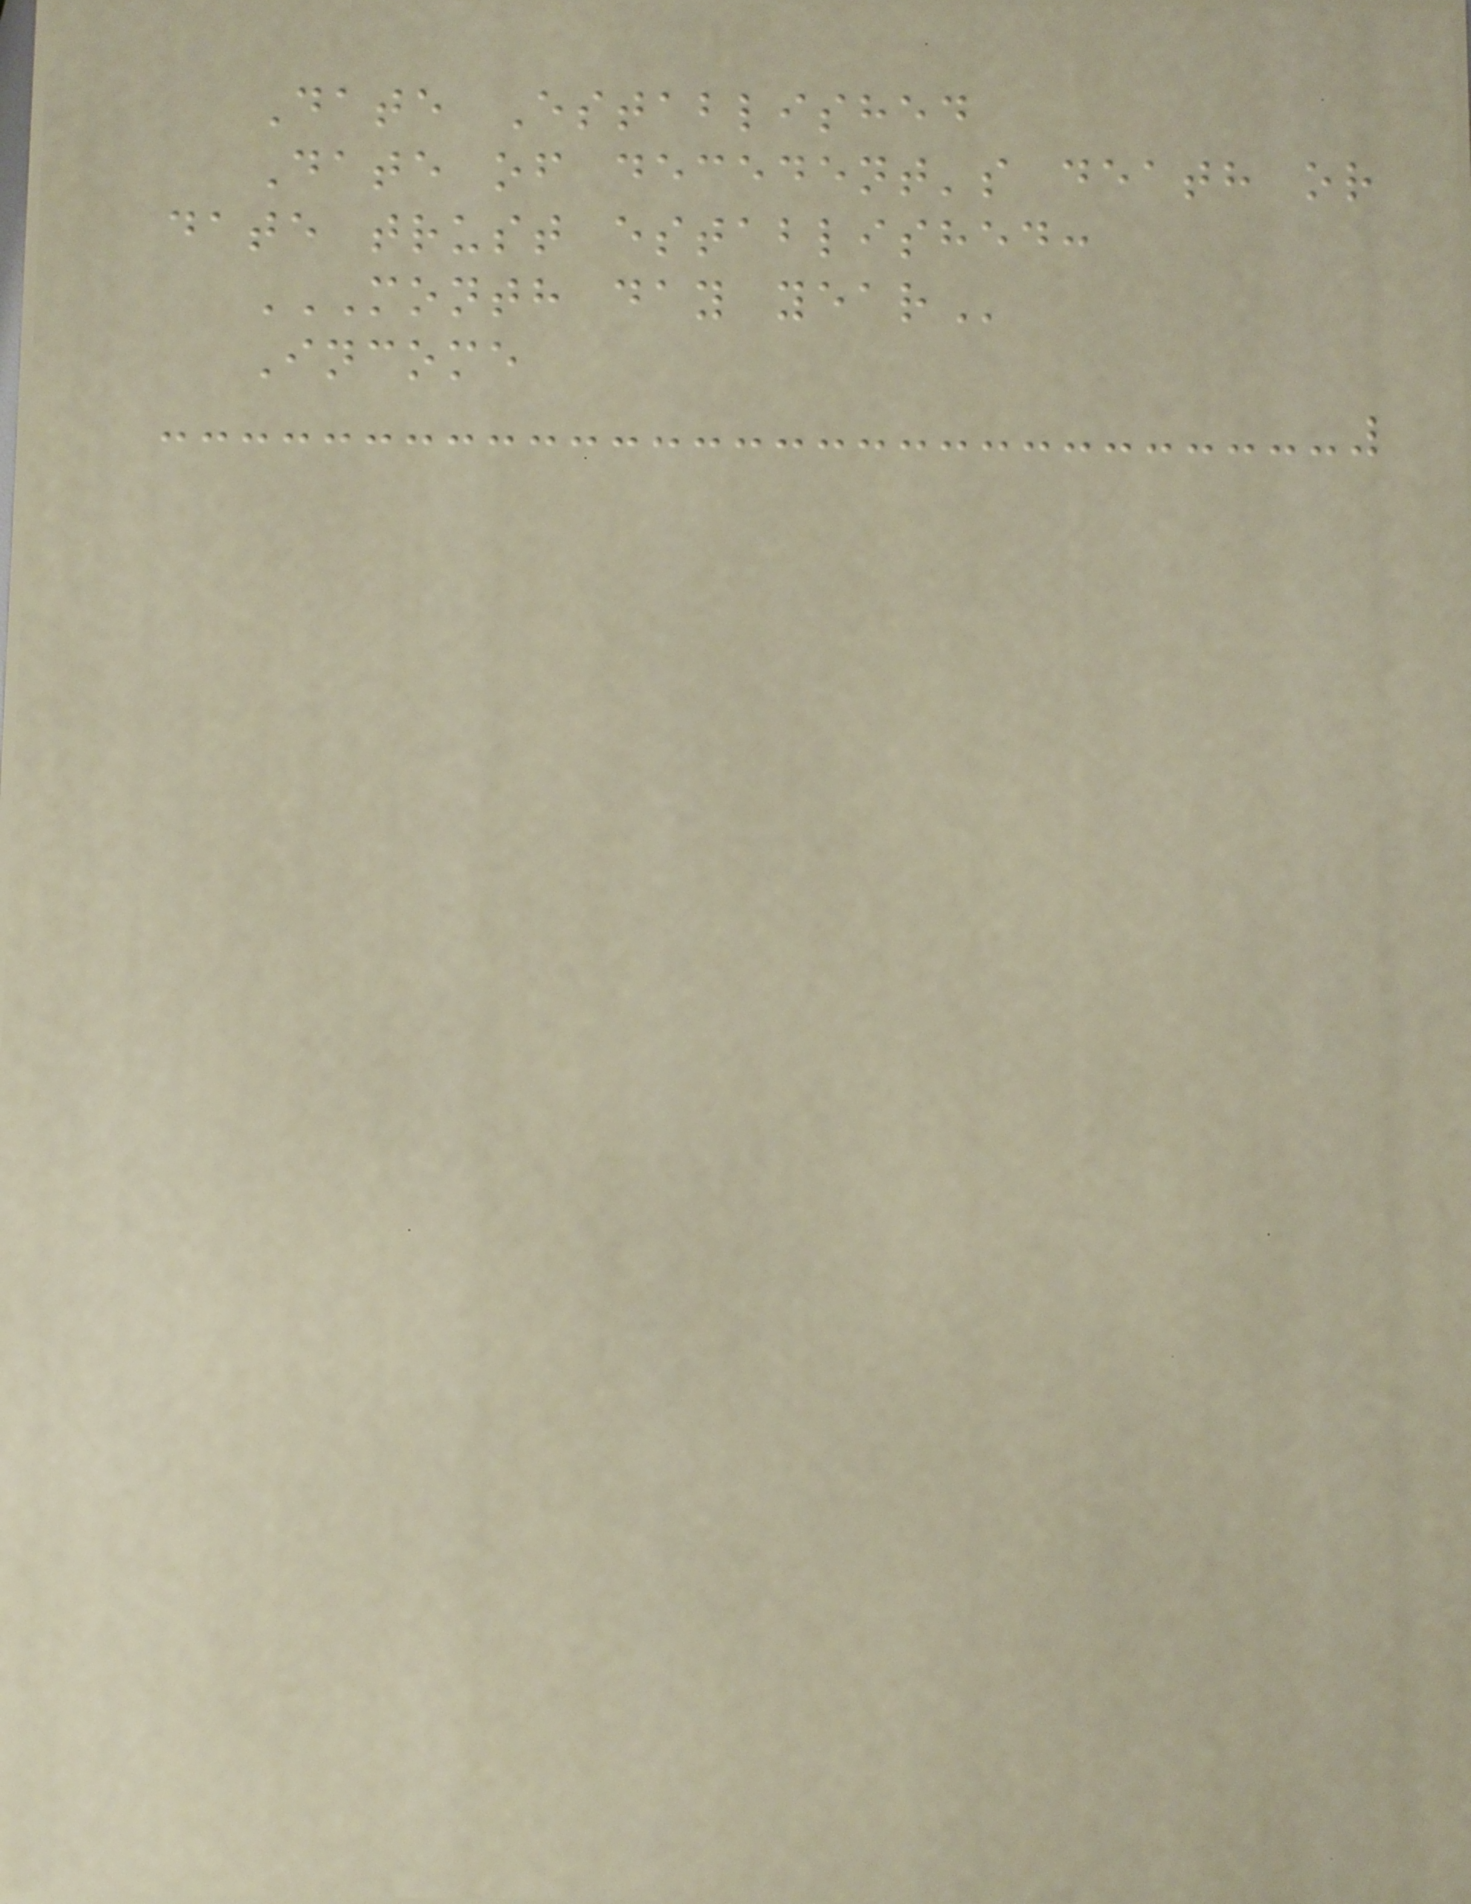Date Established
Date of decedent's death or
date trust established:
MONTH DAY YEAR
Income
